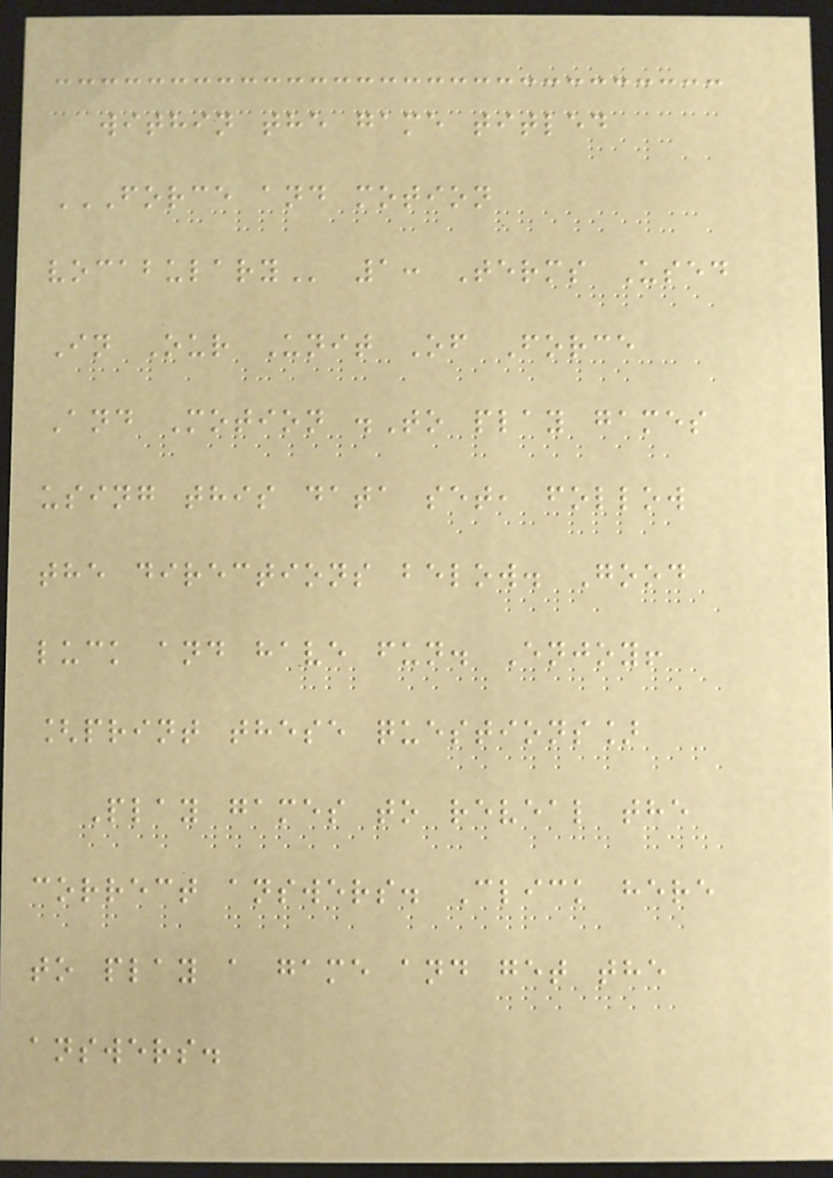within the game titled
FORCE AND MOTION
VOCABULARY 1: Terms Used
In Our Unit Of Force
And Motion .To play games
using this data set, follow
the directions below. Good
luck and have fun. Enjoy!
[print these questions]
Play games to reveal the
correct answers. Click here
to play a game and get the
answers.
